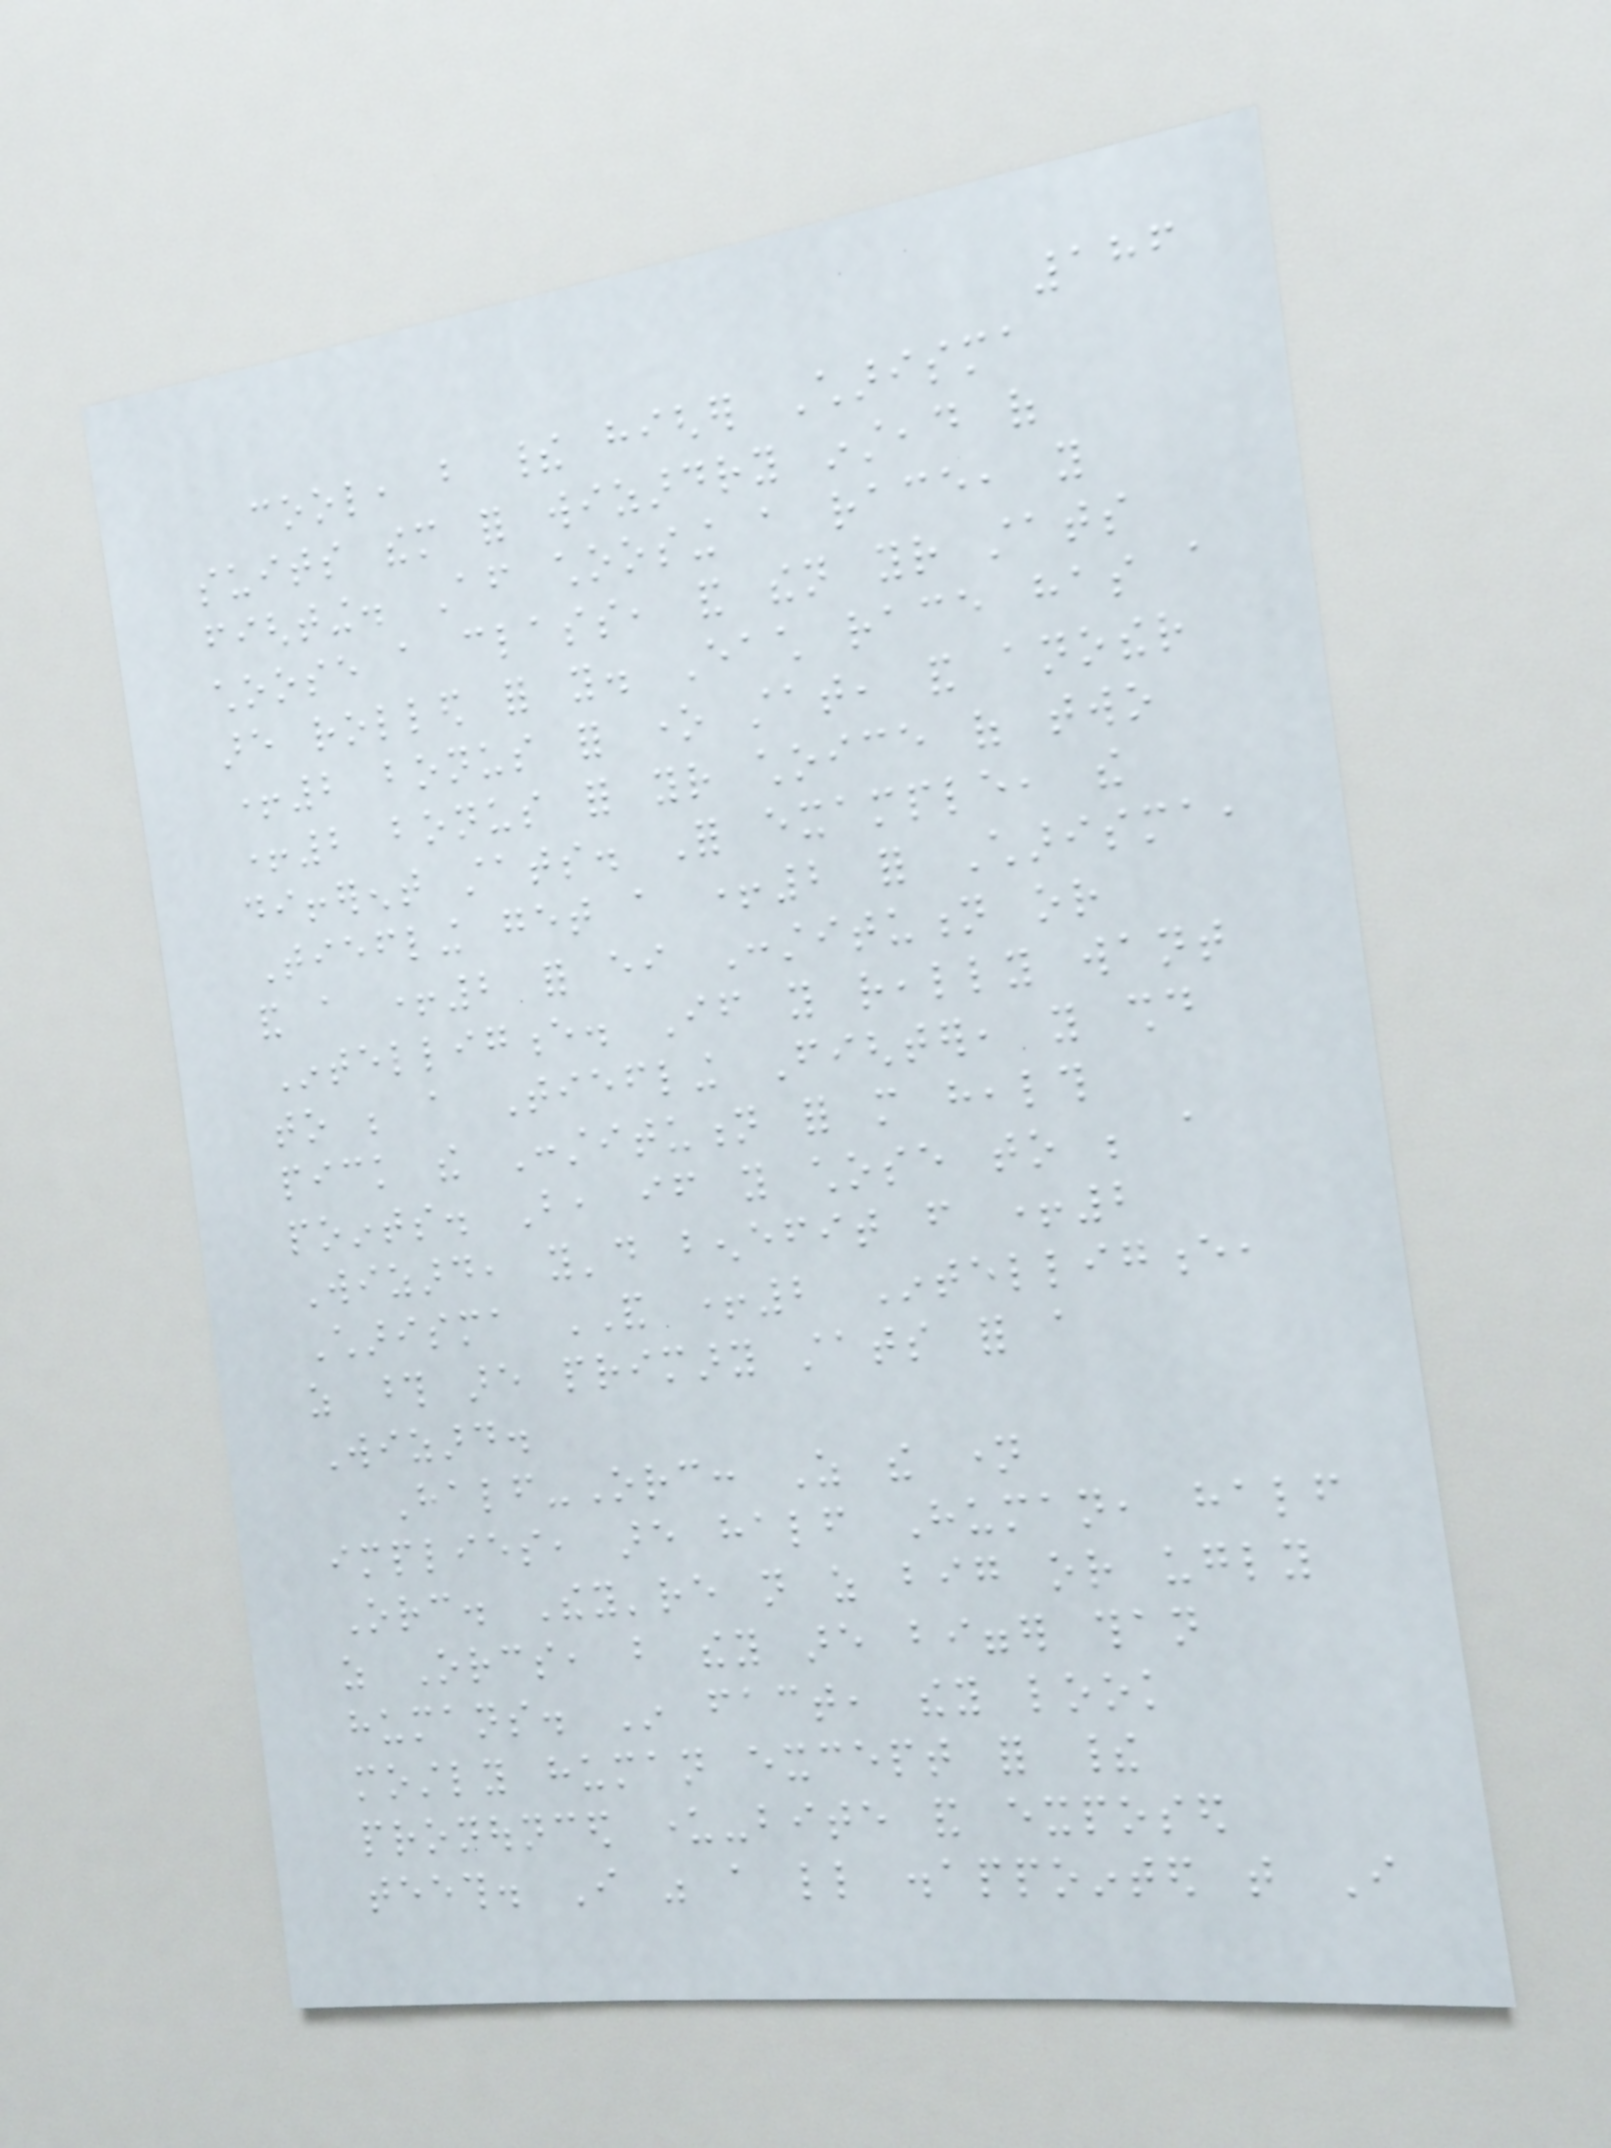186
cool, but their higher Charisma
suits them for wizardry instead of
fighting. After choosing a race, you
choose a class, and then your stats
are rolled for you. Each race has a
+2 bonus for one stat, and another
+2 bonus for your choice of two
different stats. For example, the
Tiefling get a +2 for Charisma,
and a +2 for either Constitution or
Intelligence. If you really want
to be a Tiefling Fighter, you should
pick the Constitution for more health
points. But, if you chose to be a
Wizard, you'd benefit from +2
Charisma AND +2 Intelligence,
as those are primary stats for a
Wizard.
Half-Orc: As the name
implies, are half Human, half
Orc. They're not as big or ugly
as Orcs, but they are bigger than
humans. In fact, they look
mostly human except for their
pronounced under-bite and exposed
teeth. I was a little disappointed that I
